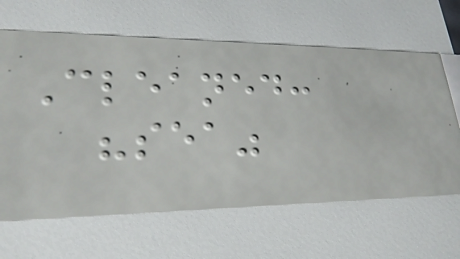Cleaned:
"sea"
